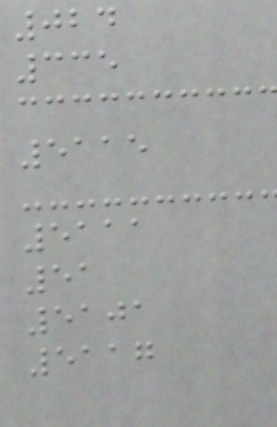024
335
5115
5111
51
5101
5117
